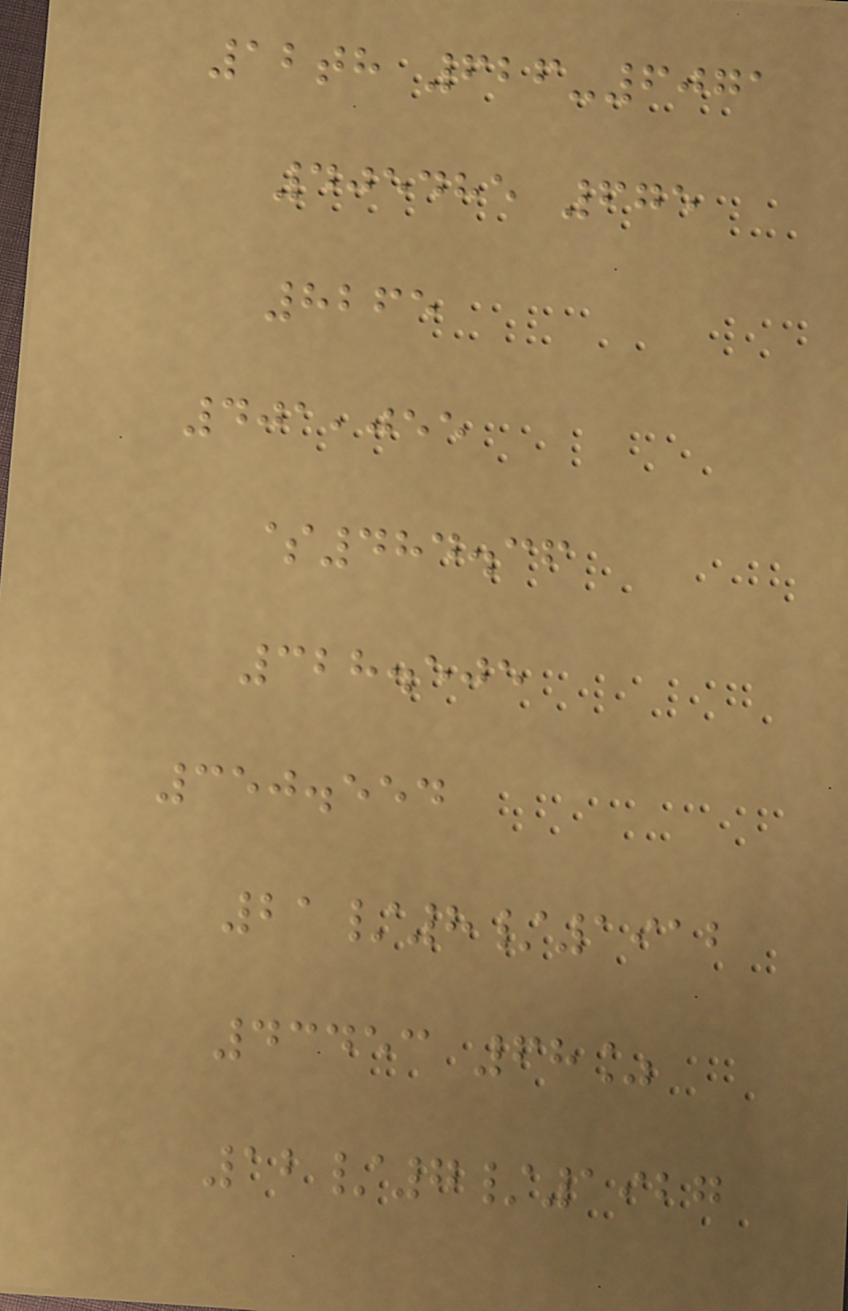12th 626-6071
405485 675
8265
401,055
$484.36
328.505
350.554
21/8/1912
43453 68%
12/7/1927
